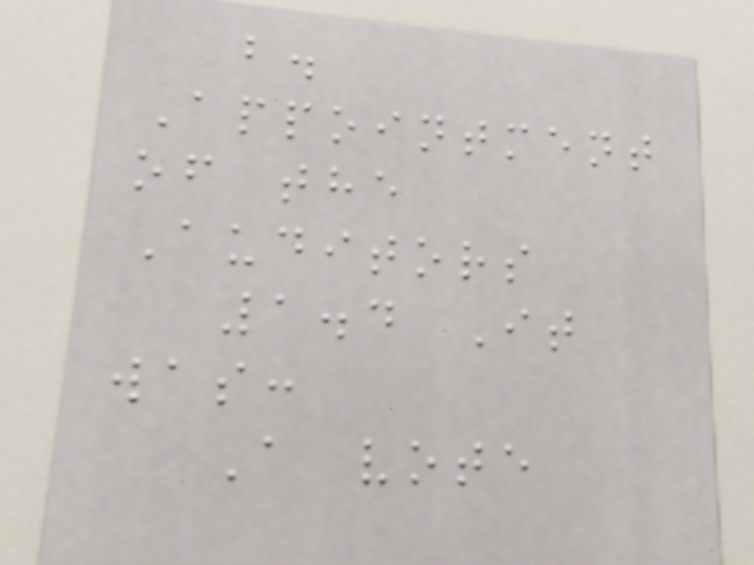b.
Appointment
of the
Auditors
1.4 It
was:
A vote
